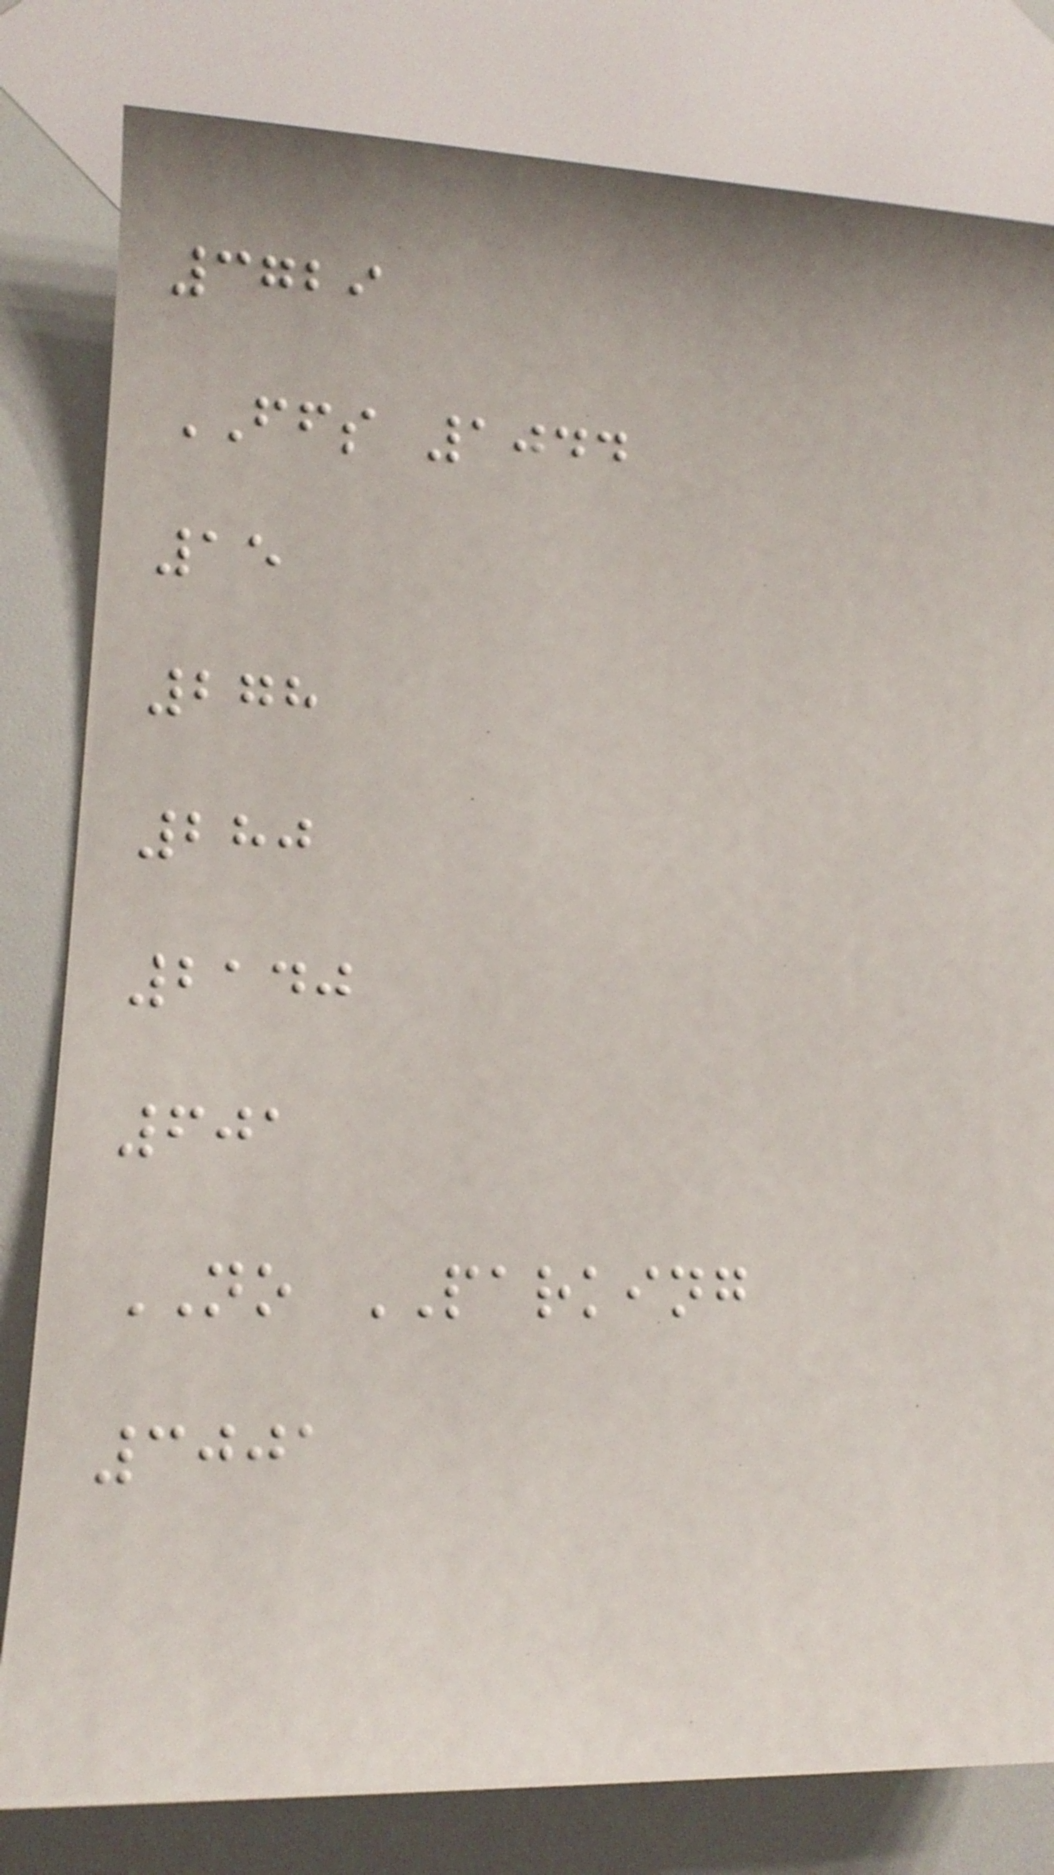3729
FFS 1044
15
278
280
2140
601
NO PARKING
3001
